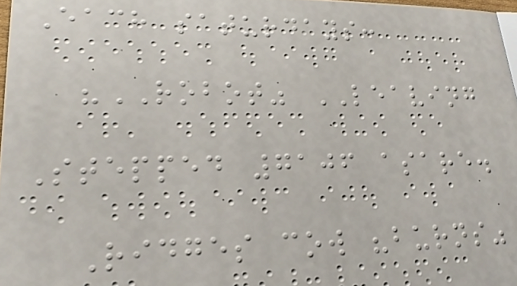Each saturdays:
"ROBOT" LEAVING
Stepped 7106 asare.
Ridges cow "burns"
